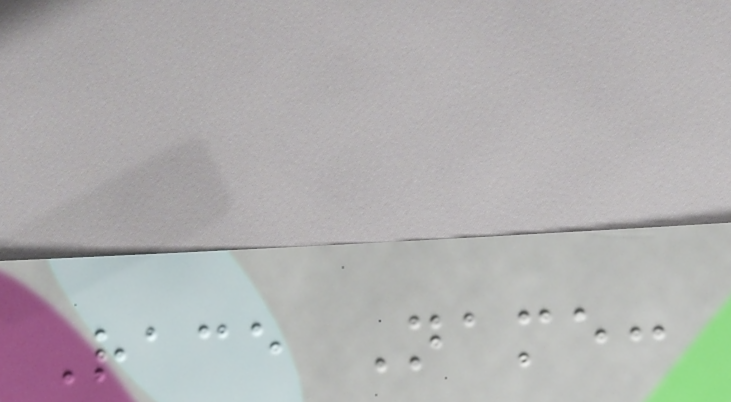Race Name:
